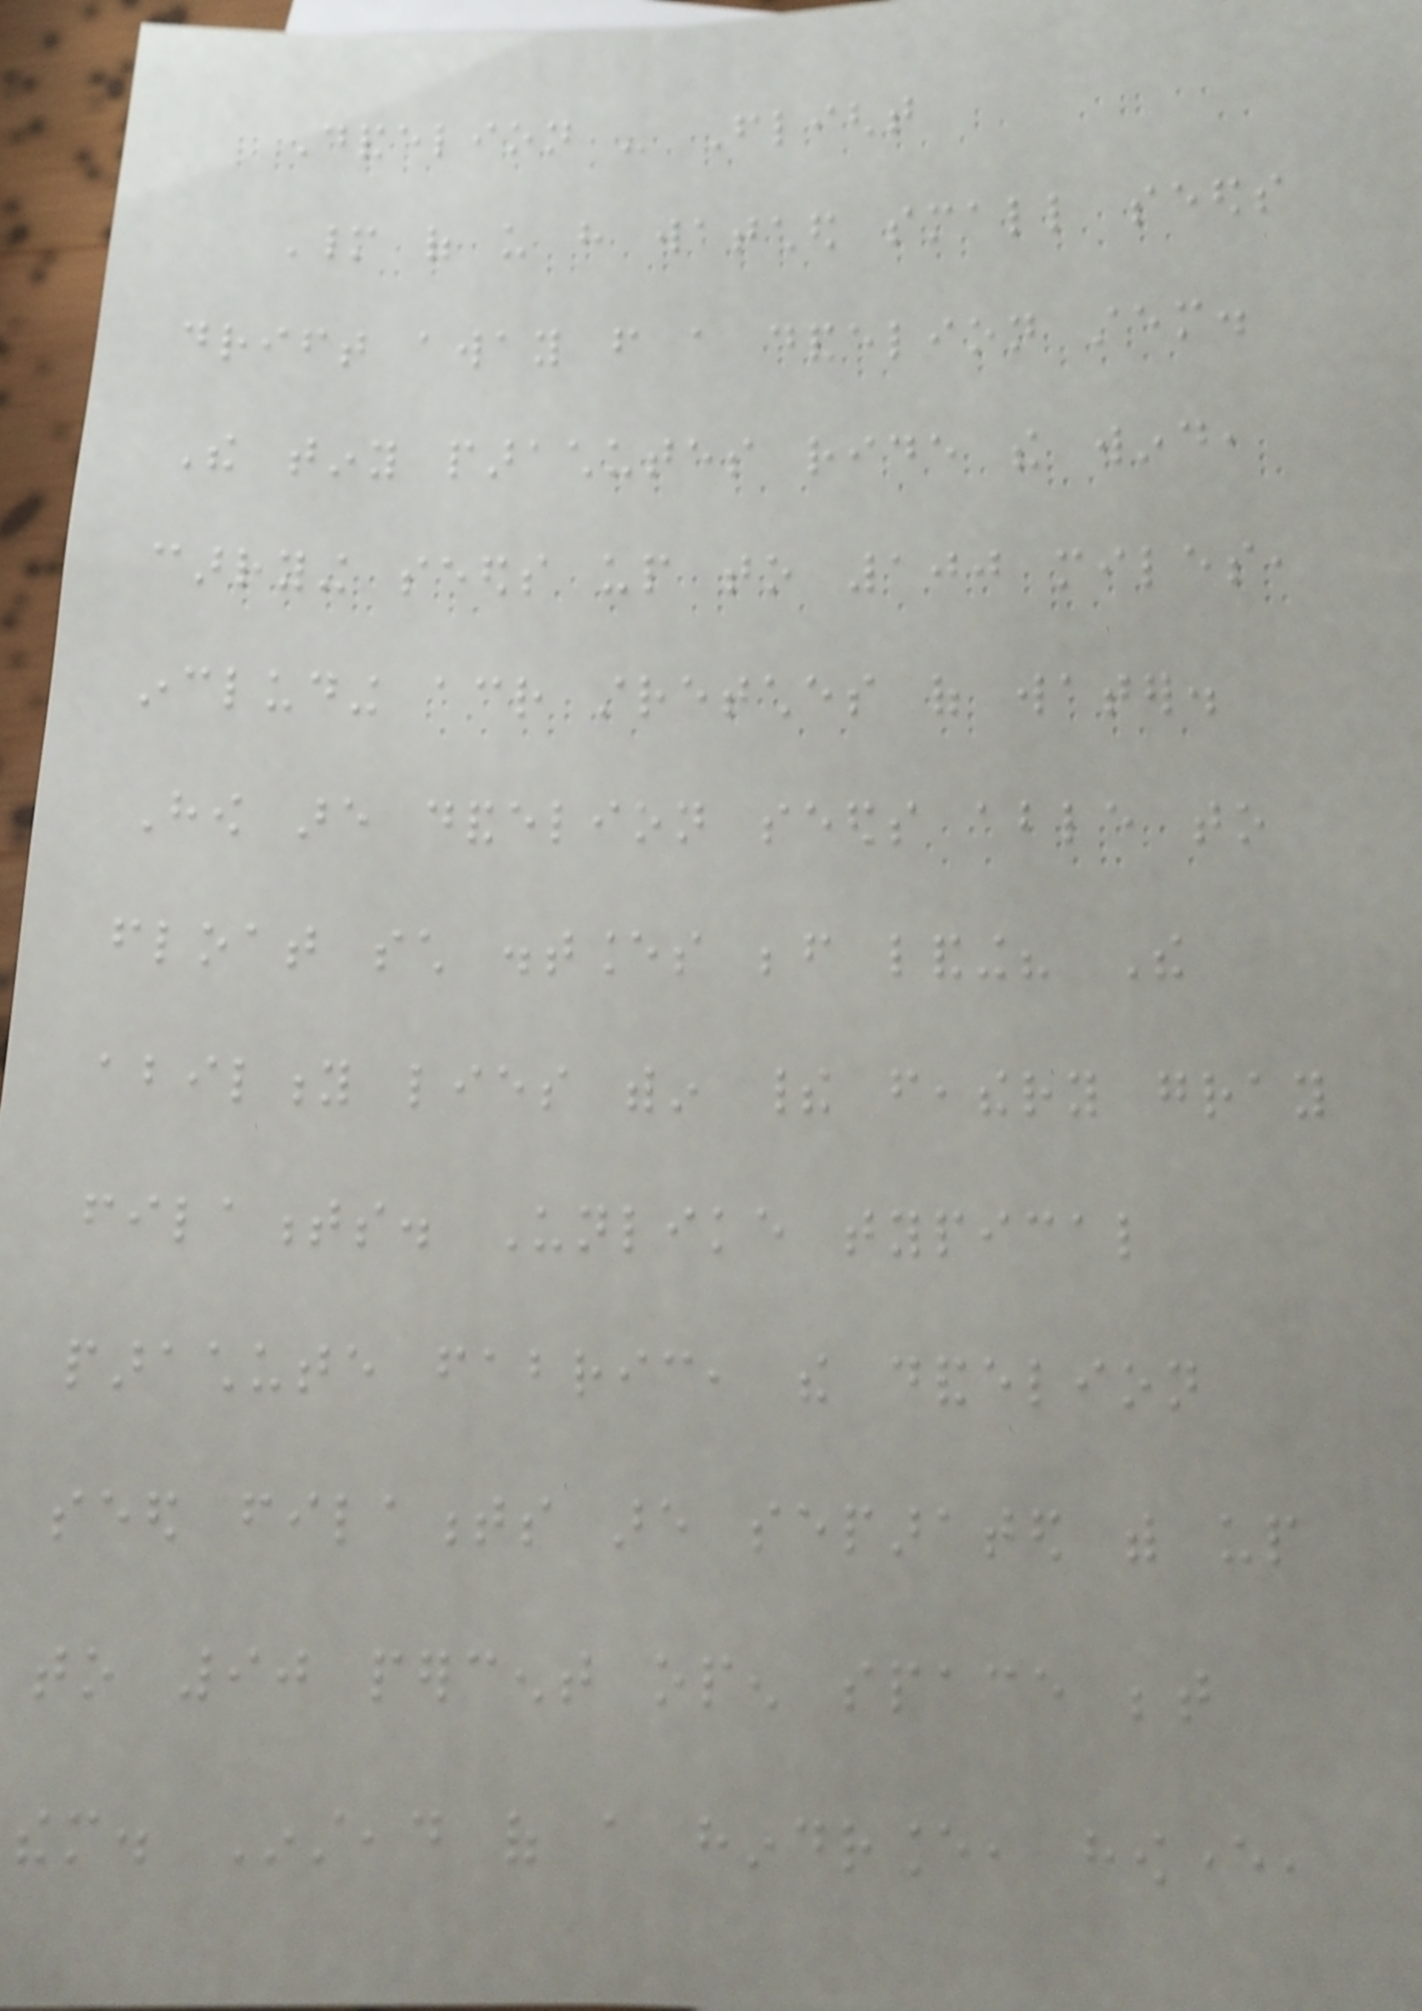Dandelion - Flight
Many of us have watched small seeds
drift away from a dandelion stem.
The tiny parachutes ride the wind,
carrying seeds up to 100 miles,
including across stretches of water.
How are dandelion seeds able to
float such distances before landing? The
ability lies within their feathery gray
filaments. Unlike typical
parachute fabric, the dandelion
seed filaments are separated with up
to 90 percent open space between
them. Instead of a hindrance, however,
